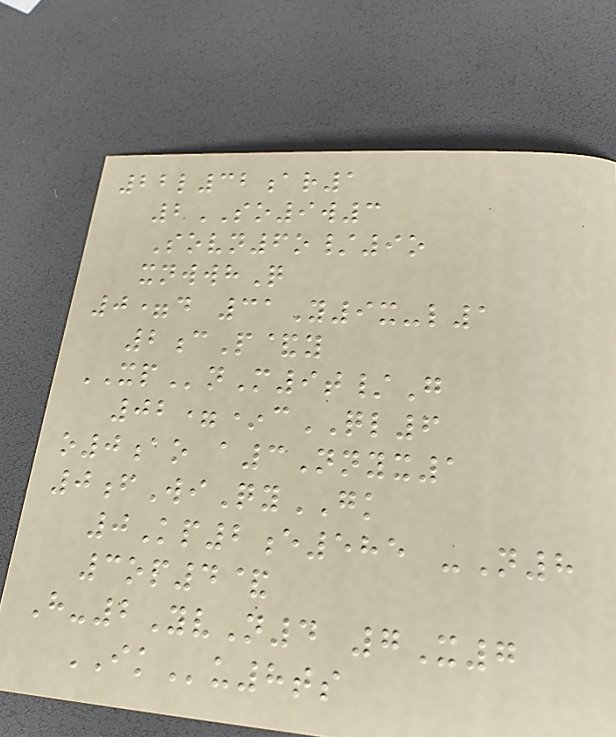22l32ar1
2SO9w3
Sovn6o/9o
xnwwhQ
0=d 31Y9x-l1
2cP&y
XPnM9t/G
02=*cQL6
o0ao a3Nnyx1
0fWiQyGK
0Kp2e585 -N8
3op4&
H-2YvN4 7X7
IKu8ts
